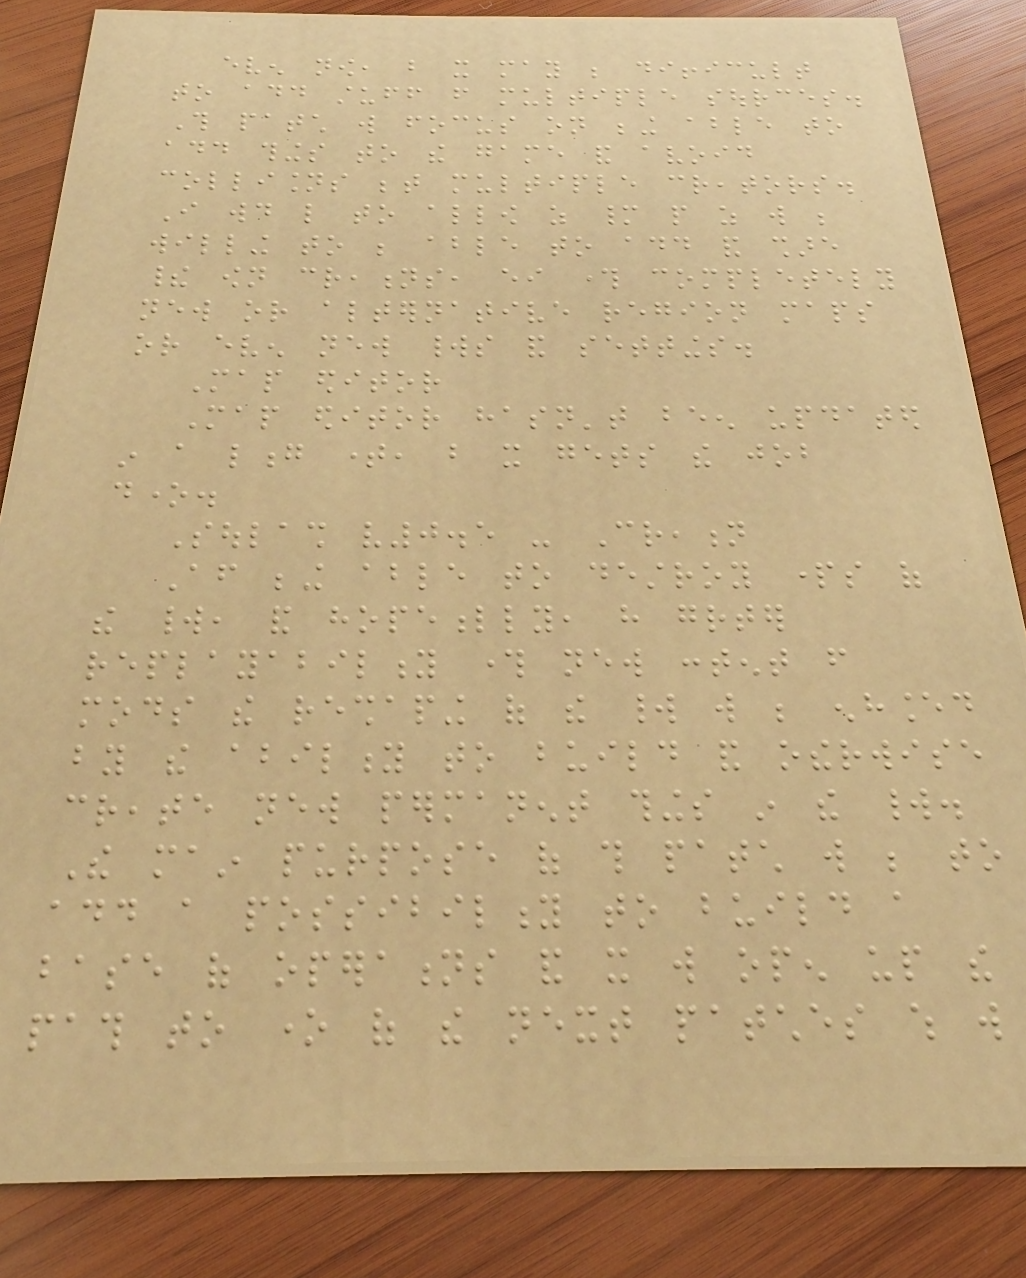even now, but it may be difficult
to add stuff from multiple sources.
This patch will focus on being able to
add things to the game and avoid
collisions between multiple creators.
I would like to allow as many people as will be
willing to be able to add and share
their own creations, either through completely
new or alternative region maps
or even new worlds and settings.
Map editor
Map editor hasn't been updated
in a long time, but it gets the job
done.
Soulash v0.5 - Creation
After being able to destroy parts of
the world, and hopefully, have greater
replayability through new content from
mods the reshaping of the world will be enhanced
by the ability to build and otherwise
create new permanent things in the world.
The main purpose of this patch will be to
add a possibility to build a
base of operations and it will open up the
path to one of the next patches which will
